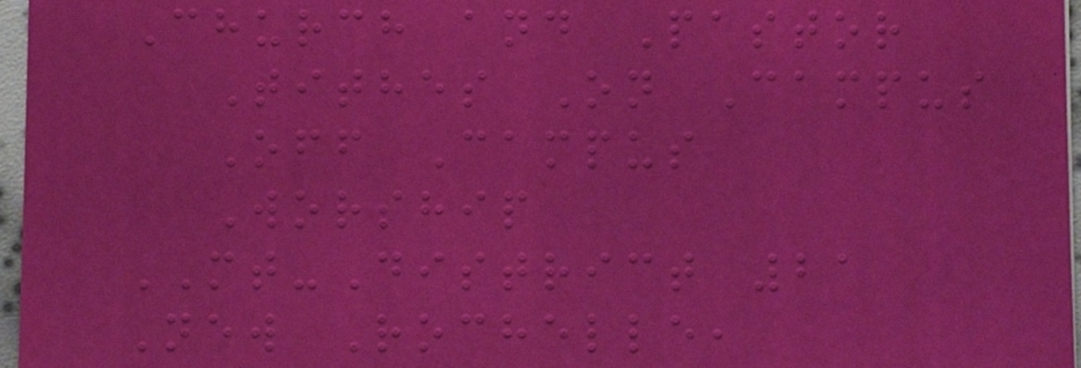Church and Pastor
Tithes On Campus
Off Campus
Worship
MT-District 21
New Rochelle,
